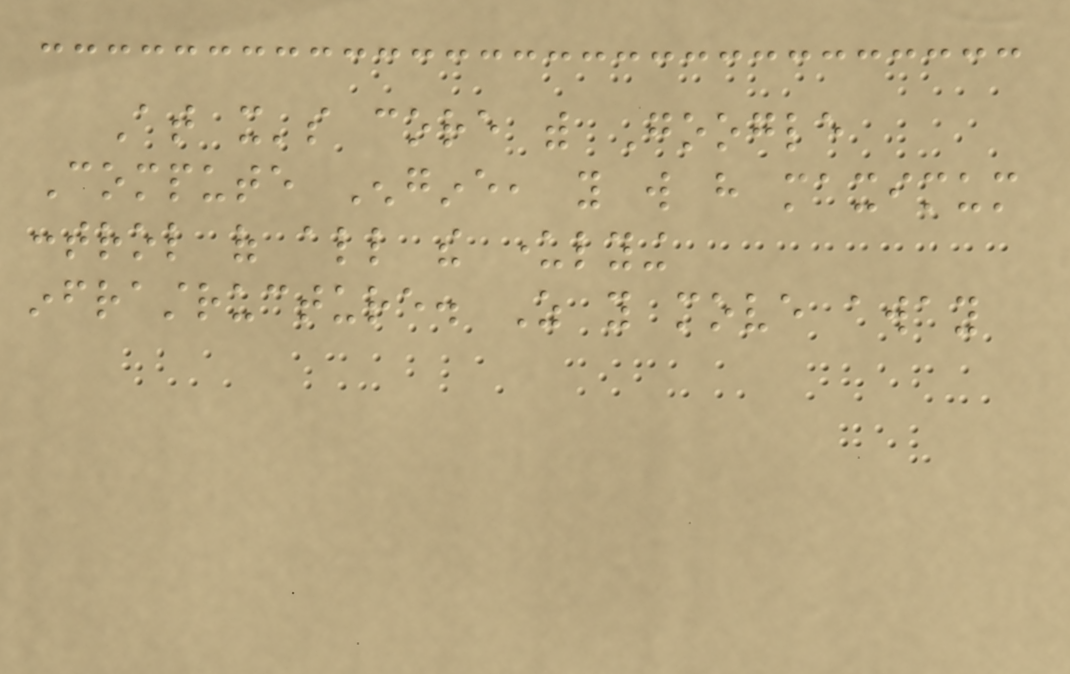At it's core with Google
Compute Engine, you will have maximum
control of all the underlying
infrastructure. As you move away
